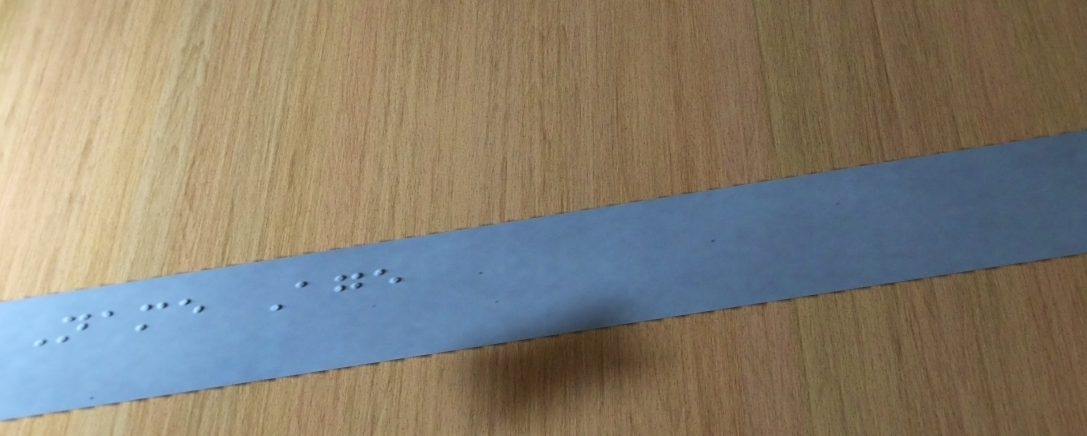Name Age
